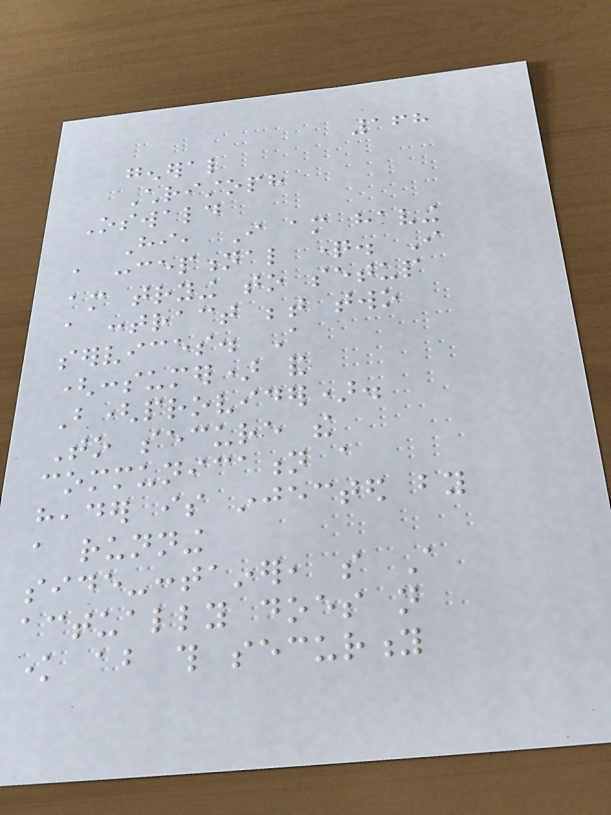168
general
Christoph
Oswald
Hi, I am having
a conceptional question. I
am trying to setup
a contract between two
services. A
(consumer) and
B(provider).
To secure the
communication a
header is injected by
a running
side-container, so A
actually does not
know about this security
